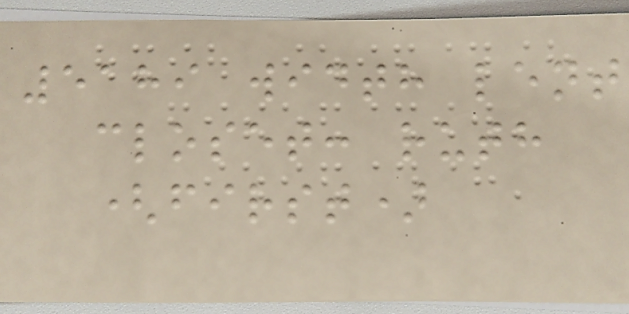5189 width lent
closet: ruth
(first)
